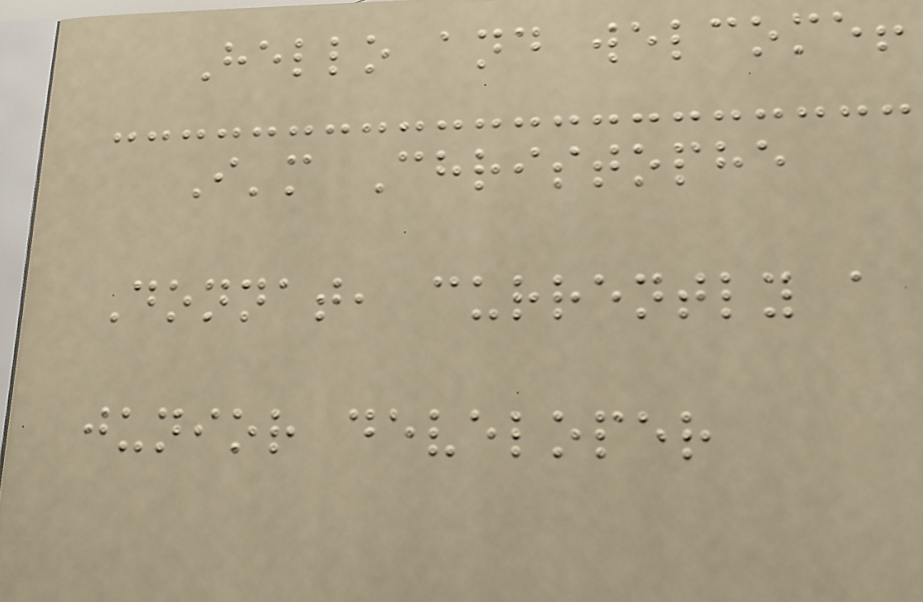Hello and welcome!
I'm Christophe
Donnat, currently a
junior developer
